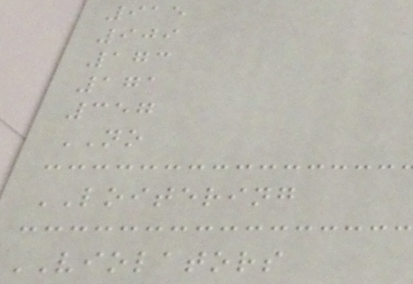915
909
173
171
357
NO
LOITERING
VIOLATORS
